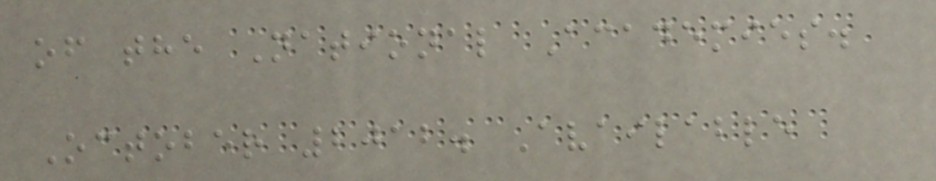of the National Academies.
October 2012. Available
